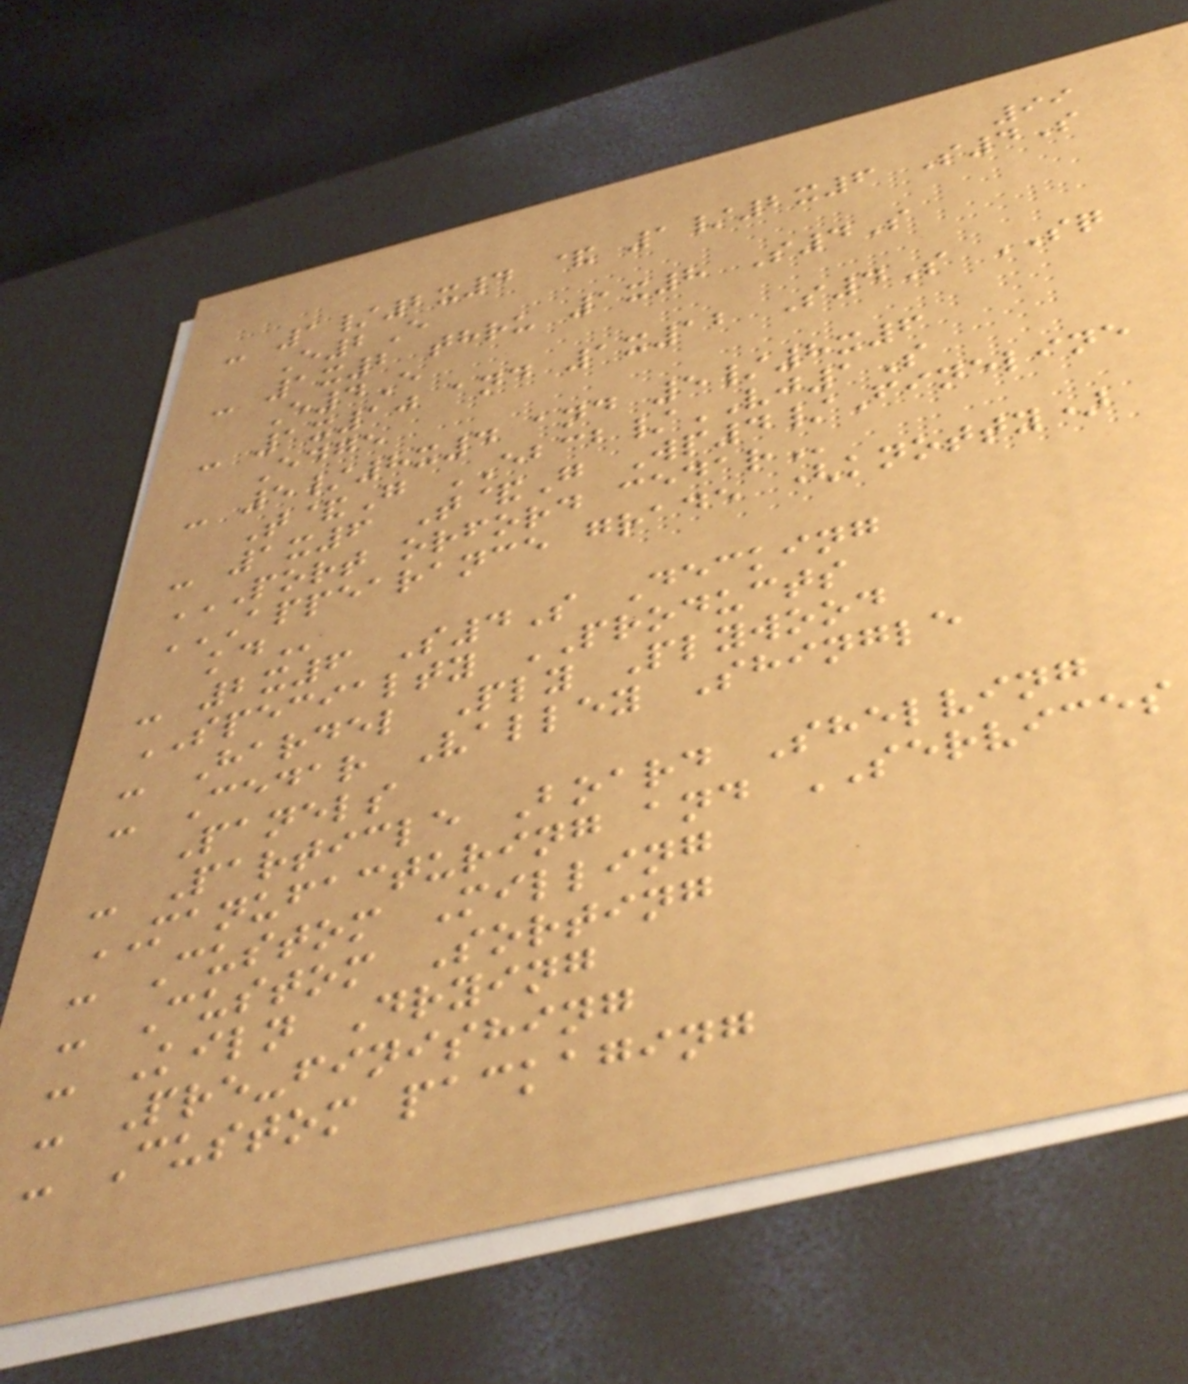99
- 1/2x4 & 1/2x6 S4S
E2E
- 1x2 thru 1x8 S4S
E4E
- 1x10 and 1x12 S4S SQ
Edge
- 5/8x4 and 5/8x6
T&G EBCB/VJ1S
- 1x6 T&G Wp4/Fineline
PORT ORFORD CEDAR
APPEARANCE GRADE (KNOTTY)
KD
- 2x6 S4S Decking
SPECIALTY PRODUCTS
- Hardel Ply Plywood
- Cedar Valley Shingle
Panels
- Particle Board Shelving
MANUFACTURING and SERVICES
- Custom Milling
- Custom Sorting
- Kiln Drying
- Pre-finishing
- Custom packaging
